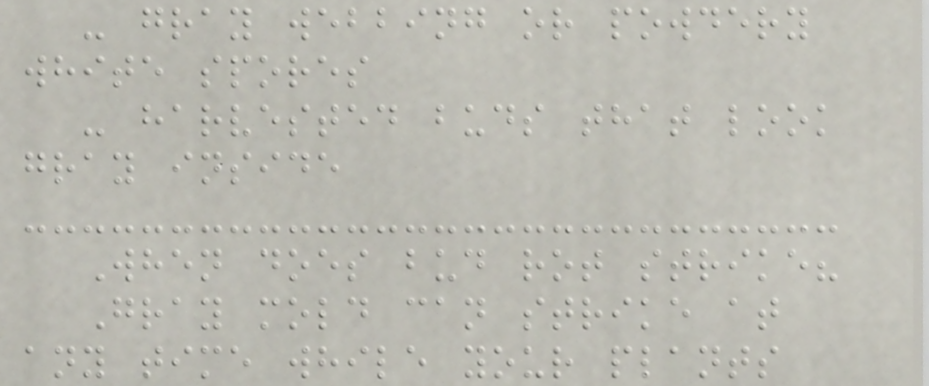- gray webbing or powdery
white spores
- harvested buds that look
gray inside
When does bud rot strike?
Gray mold can strike at
any time while your plants
